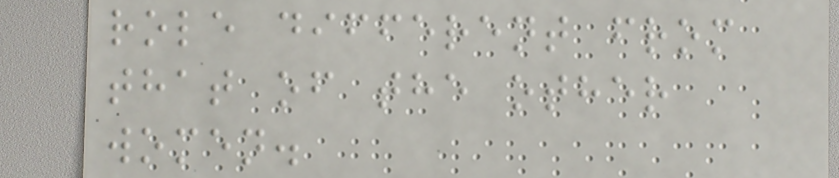role different from
that of the other
women.
